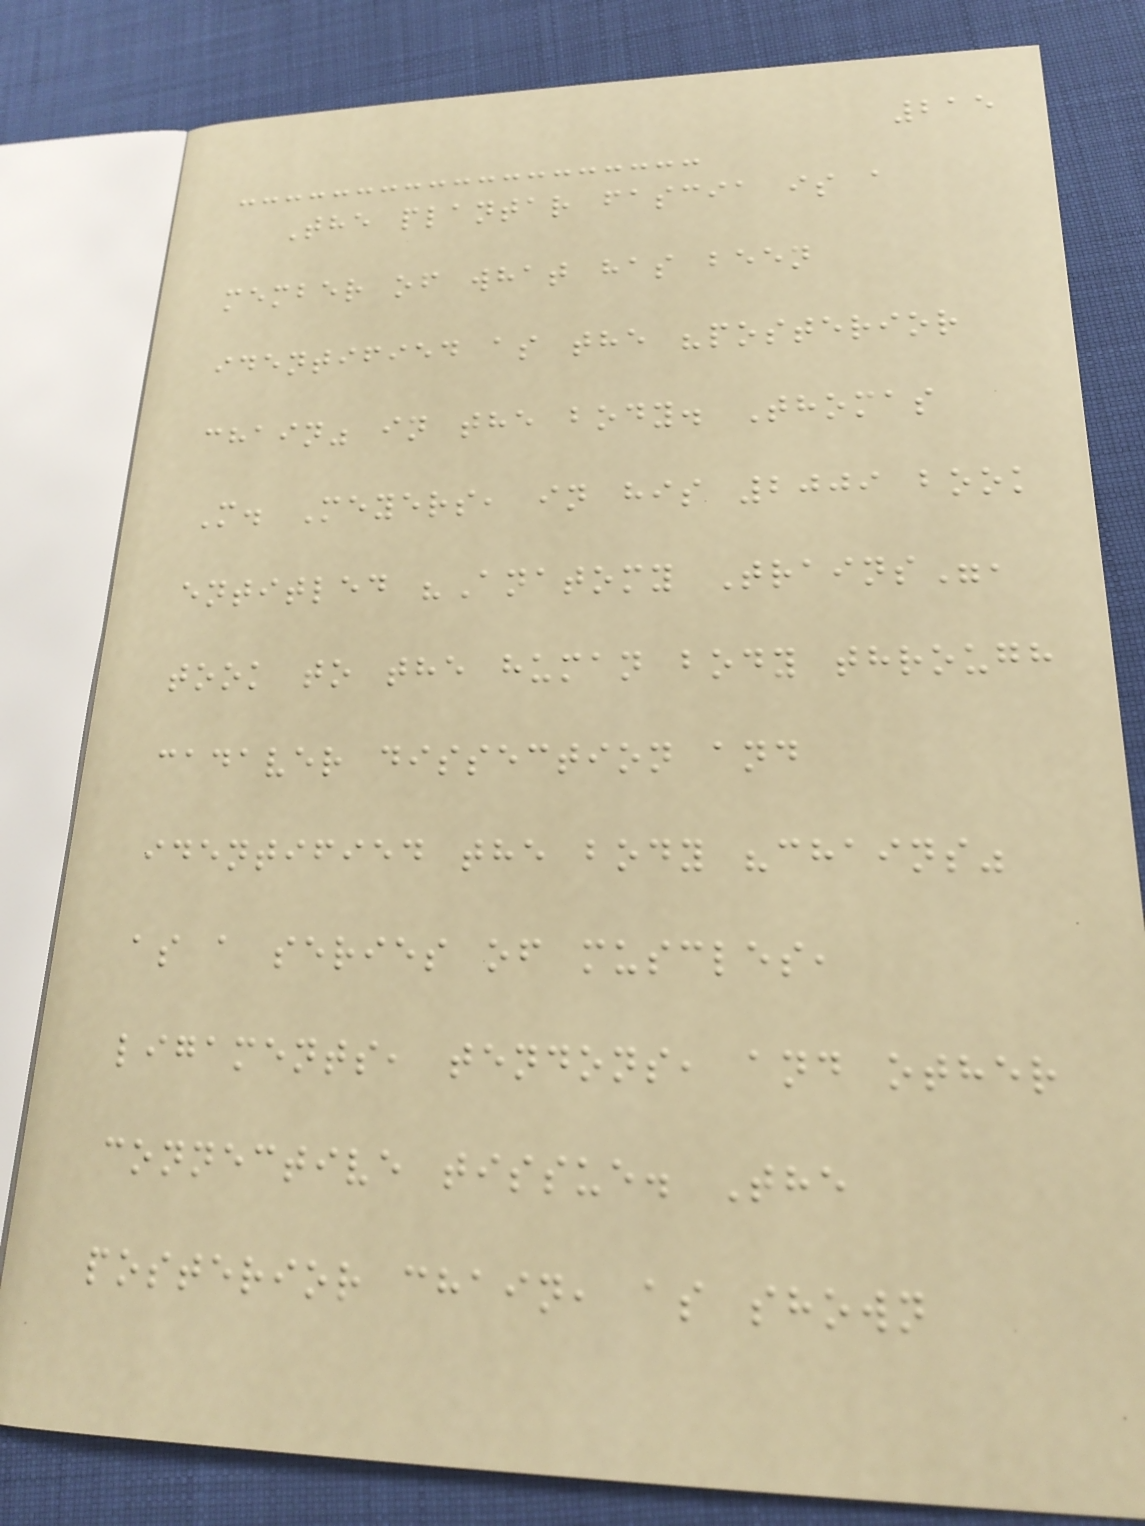215
The plantar fascia is a
member of what has been
identified as the "posterior
chain" in the body. Thomas
M. Meyers, in his 2009 book
entitled "Anatomy Trains",
took to the human body through
cadaver dissection and
identified the body "chains"
as a series of muscles,
ligaments, tendons, and other
connective tissue. The
posterior chain, as shown
